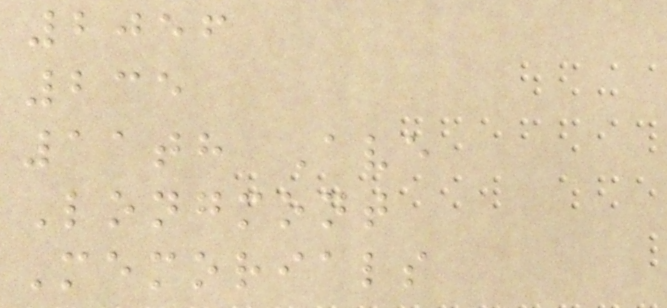2056
235
11th Ave
Longmont
Memorials
